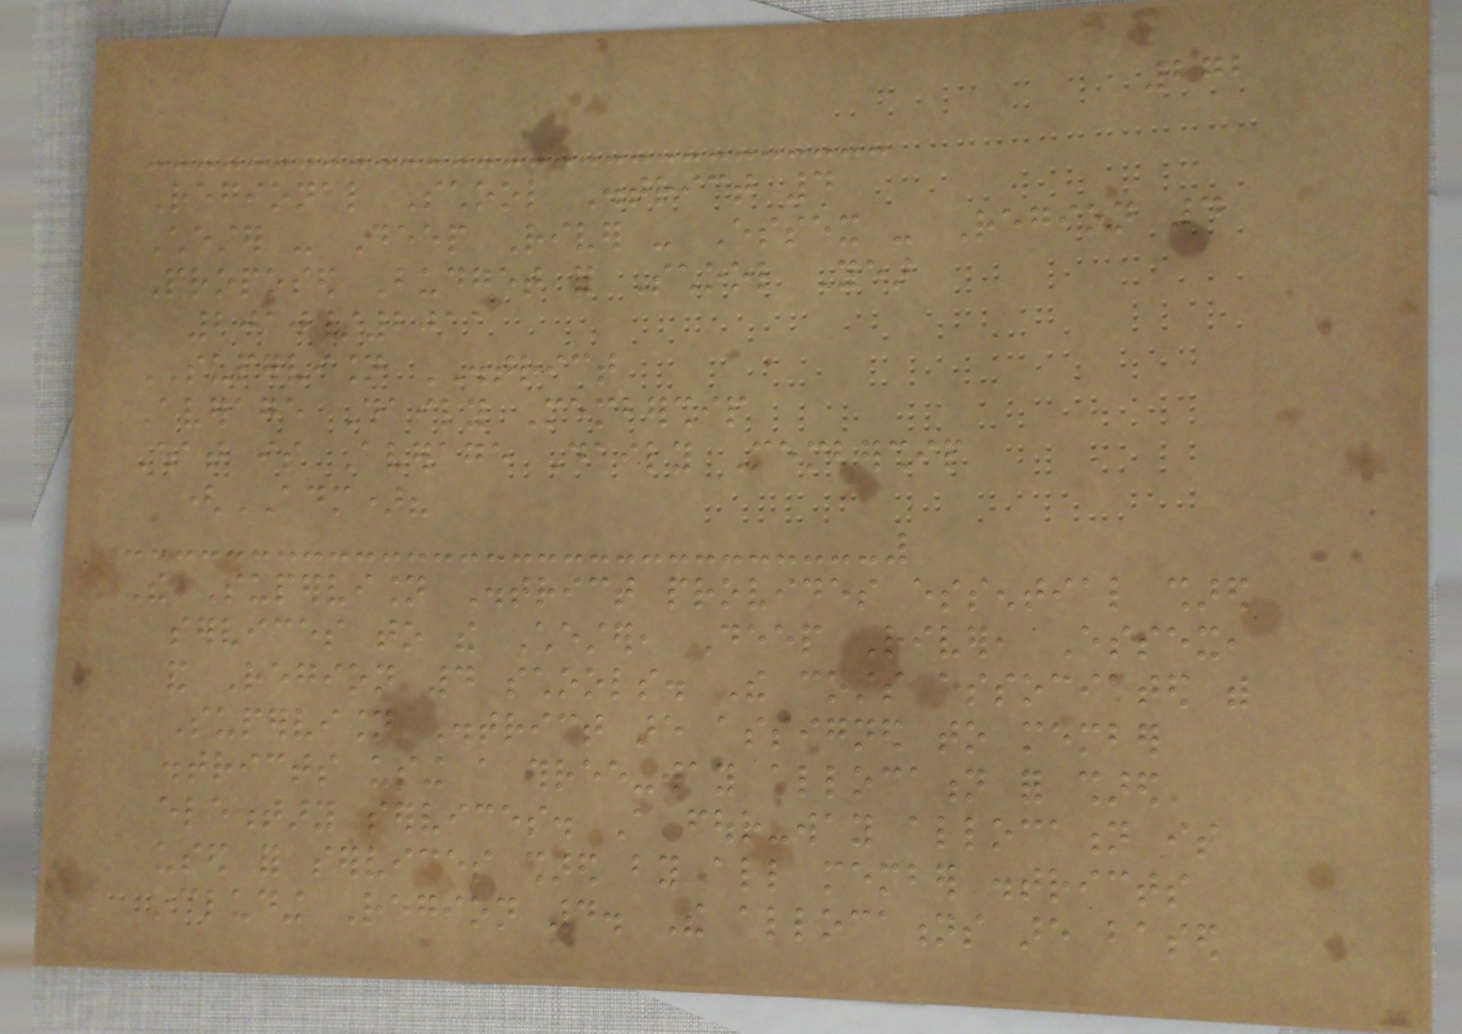272
Regional School District 4
Chester - Deep River - Essex - Region 4
Proposed Budget for School Year
2010/2011
SUPERVISION DISTRICT
Average Daily Membership
What is Average Daily Membership
(ADM)?
The Supervision District provides essential shared
services to the Chester, Deep River, Essex,
and Region 4 schools. The costs associated with
Supervision District are assigned to member
districts using a three-way allocation for shared
elementary services. A four-way allocation is
used for services shared by all member districts
including Region 4. The allocations are based
